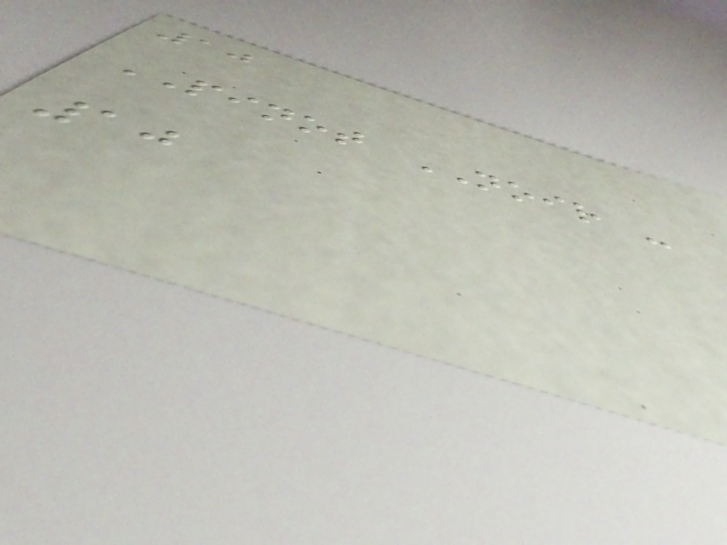10
PINOT NOIR -
10
